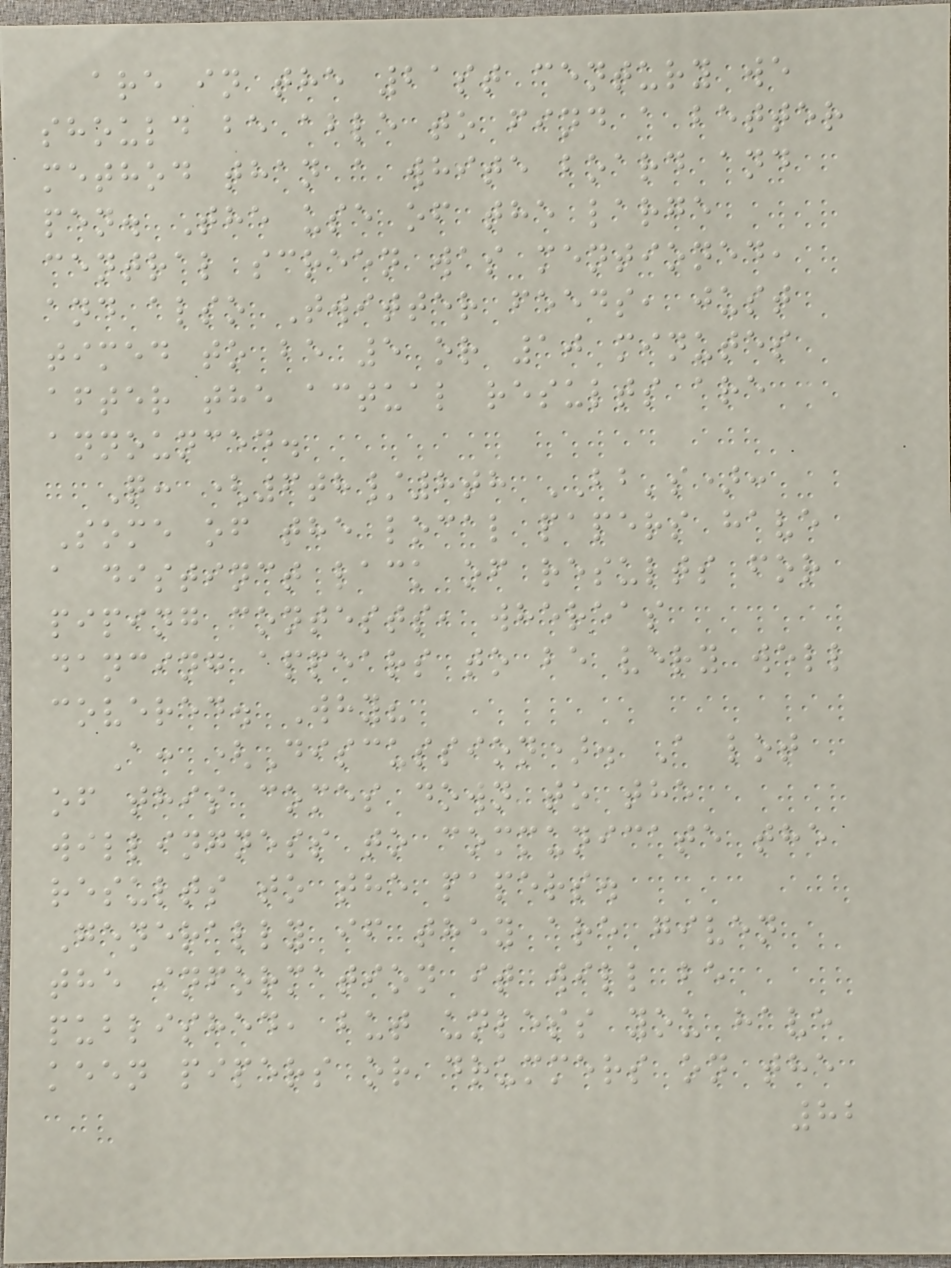are in the 21st century we
should be able to find a better
method than a white board and
pen. The use of the large
central screen was mentioned,
and also Twitter feeds, just
timed to be 5 or 10 minutes
after the actual results are
announced.
Q: (6th/8th BB's):
Some of the local papers have
a distinct lack of results for
piping contests, whereas
dancing appears to be very well
covered. Why?
A: (Discussion). A lot
of this comes down to the
willingness to communicate the
results to the papers.
Generally if they are given
the information it will be
published, but unless you have
keen pipers or drummers on the
82
